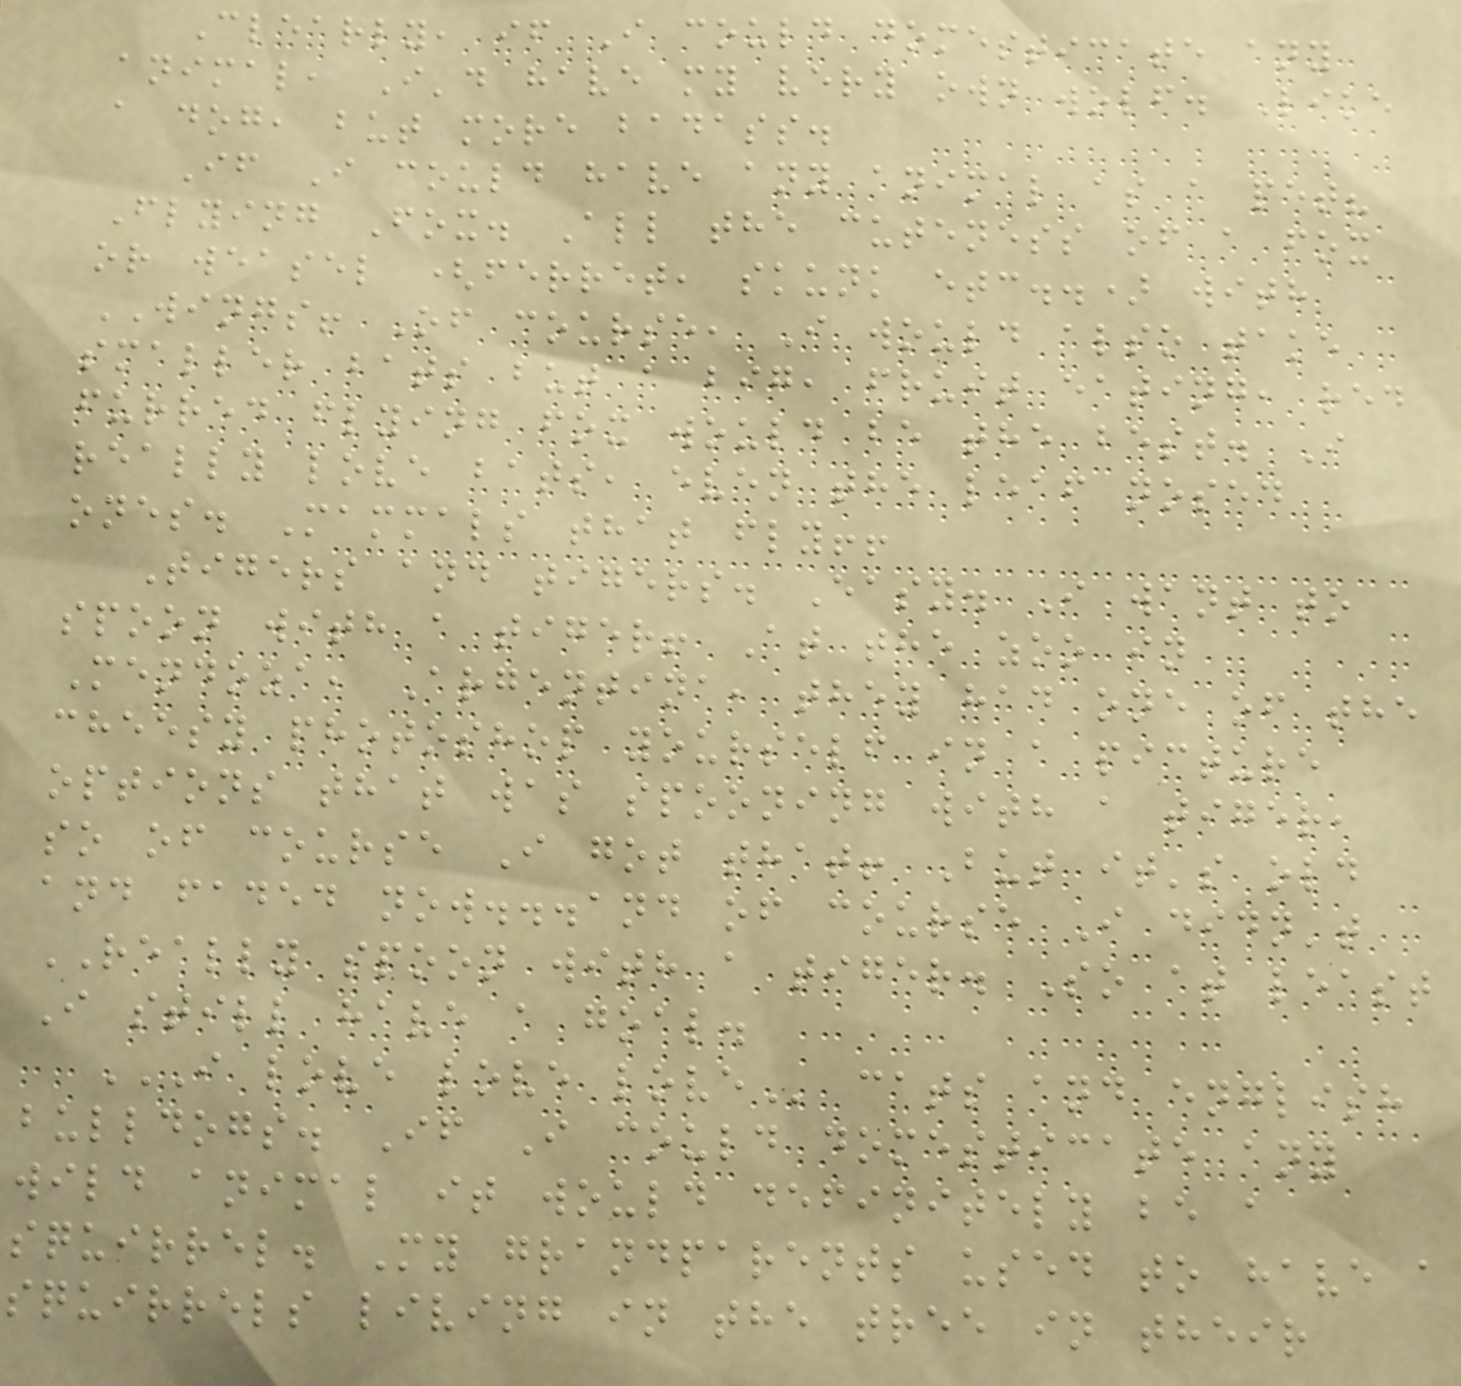Clearly, if I could domesticate any
animal, I'd have my very own wolf. Like
a dog, but more badass.
If I could have any animal as a pet?
Flying Fox. All the cuteness of a fox
or weasel (ferret, skunk etc..) with
WINGS! Of course, I would also take
smaller bats but a big, fruit eating, red
furred flying fox would be the best. I
really love bats, even the leaf nosed
ones. Mammals that fly!!
Tigers and tigers. Easy. I want to
spoon with a tiger! At the zoo in
Mendoza, Argentina, they had one of the
cheesy photoshop yourself in a picture
options that was spooning with a tiger,
so of course I got that! But it's old
and faded now...and of course I didn't
REALLY spoon with a tiger. So at least
I still have a goal.
I LOVE LOVE LOVE cats and english
bulldogs. If I could domesticate any
wild animal it would definitely be a
squirrel. My grandparents used to have a
squirrels living in the tree in their
